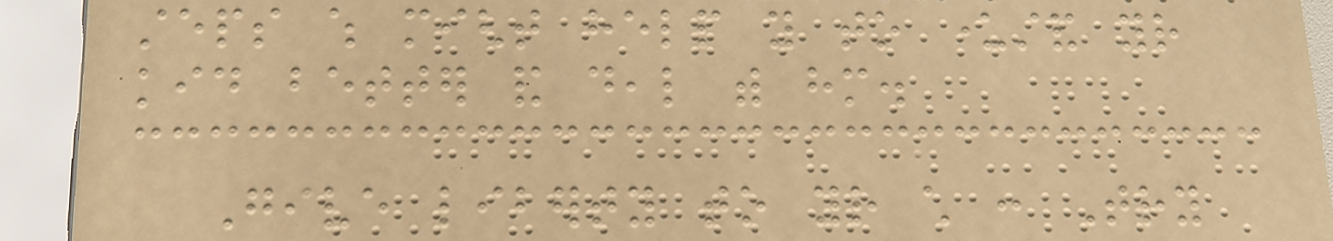steps which might help you to understand your
kid better and deal with him.
Give liberty to your child : Try
